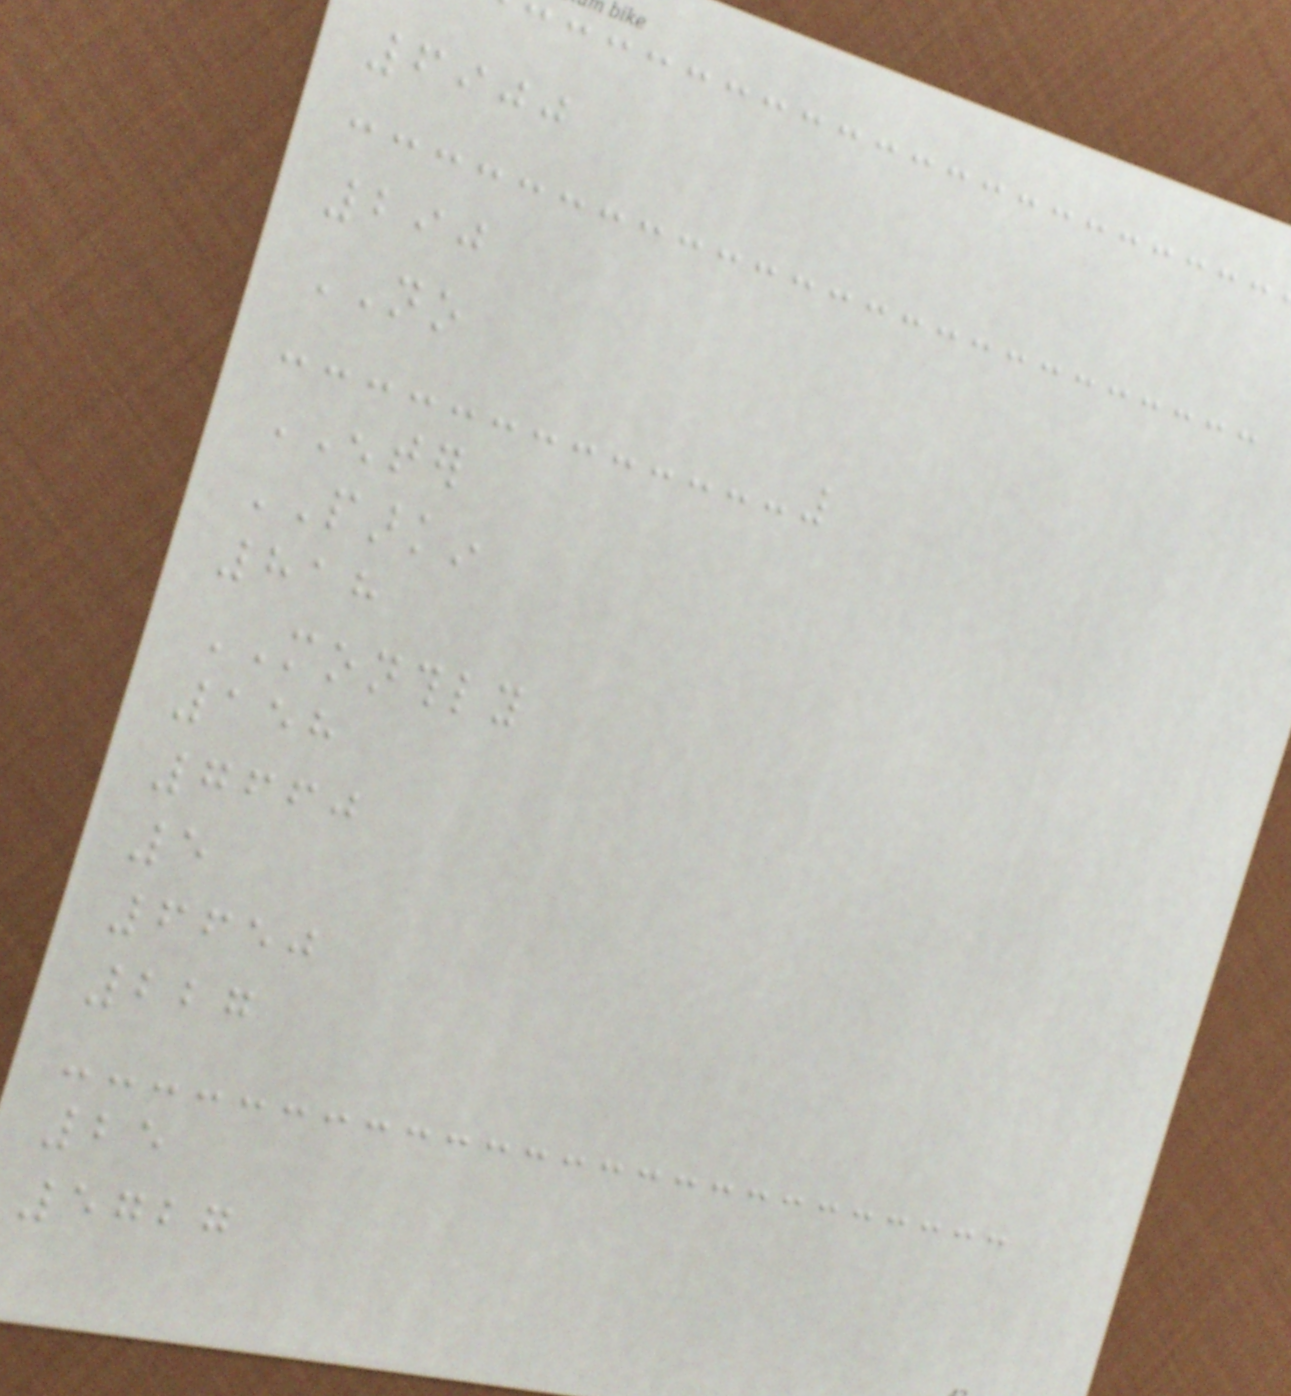6900
290
NO
ENTER
PARKIN
818
MONTHLY
158
7660
5
6650
227
25
5727
